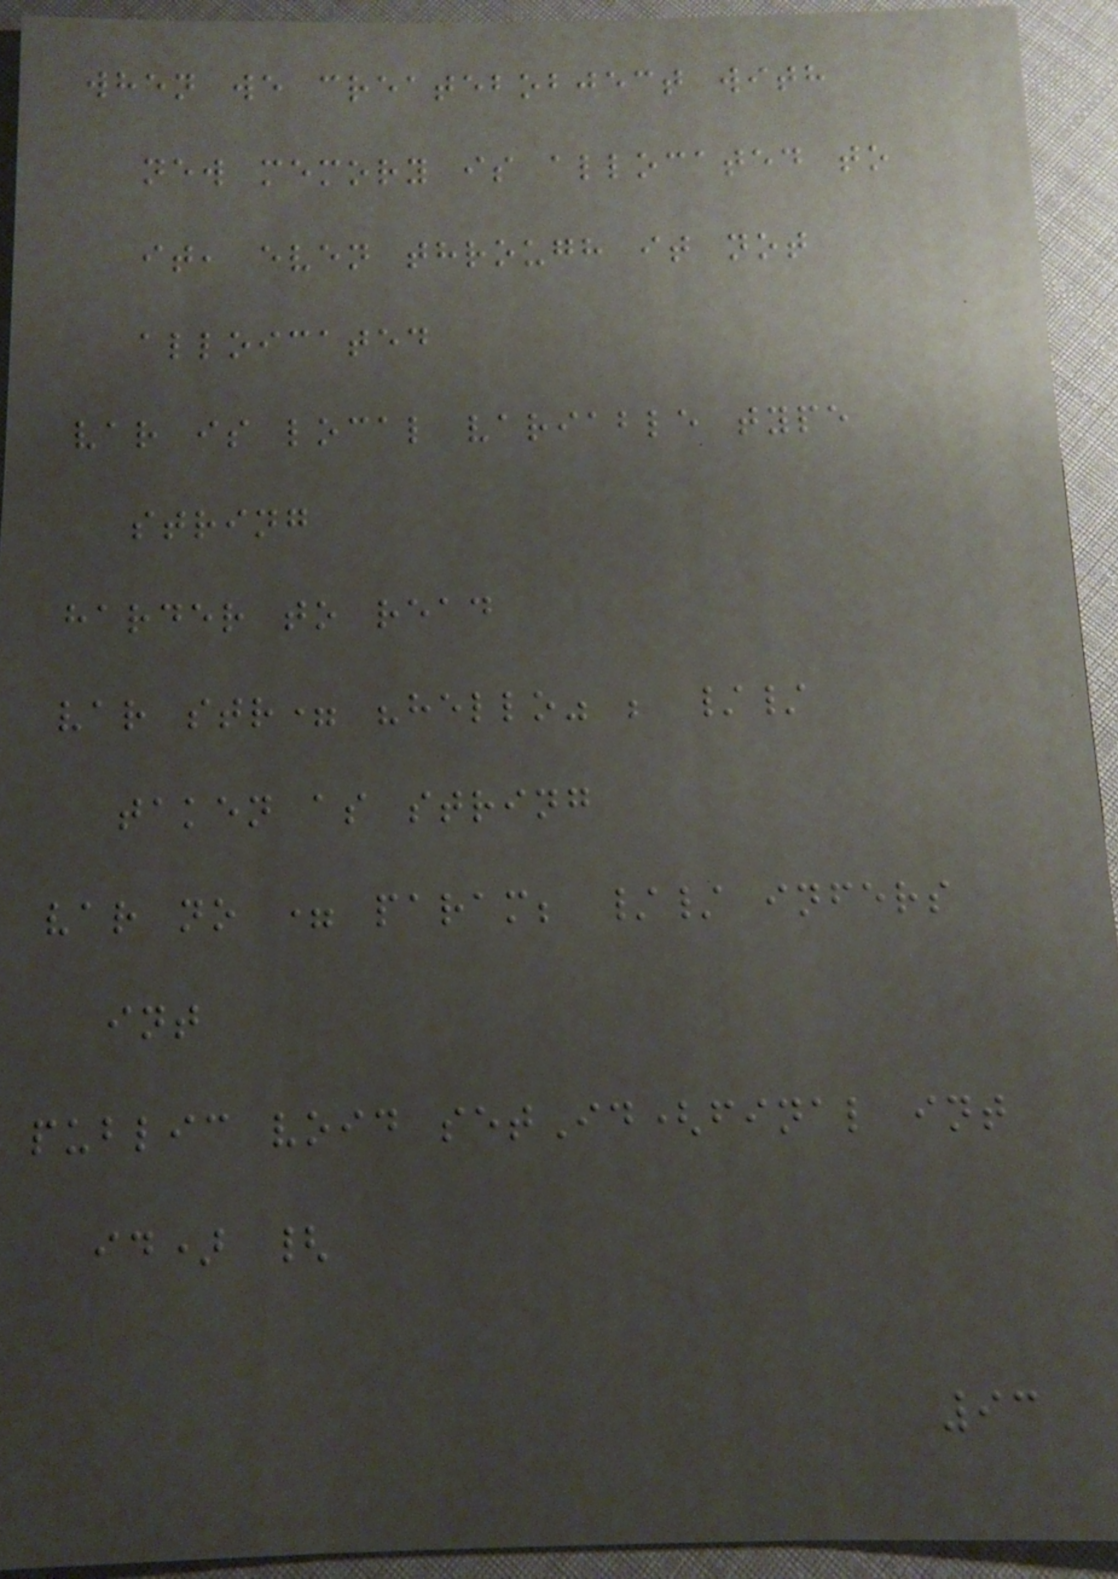when we createbobject with
new memory is allocated to
it, even through it not
alloicated
var is local variable type
string
harder to read
var str= "hello" ; //
taken as string
var no = param; // infers
int
public void setId(final int
id) {
93
